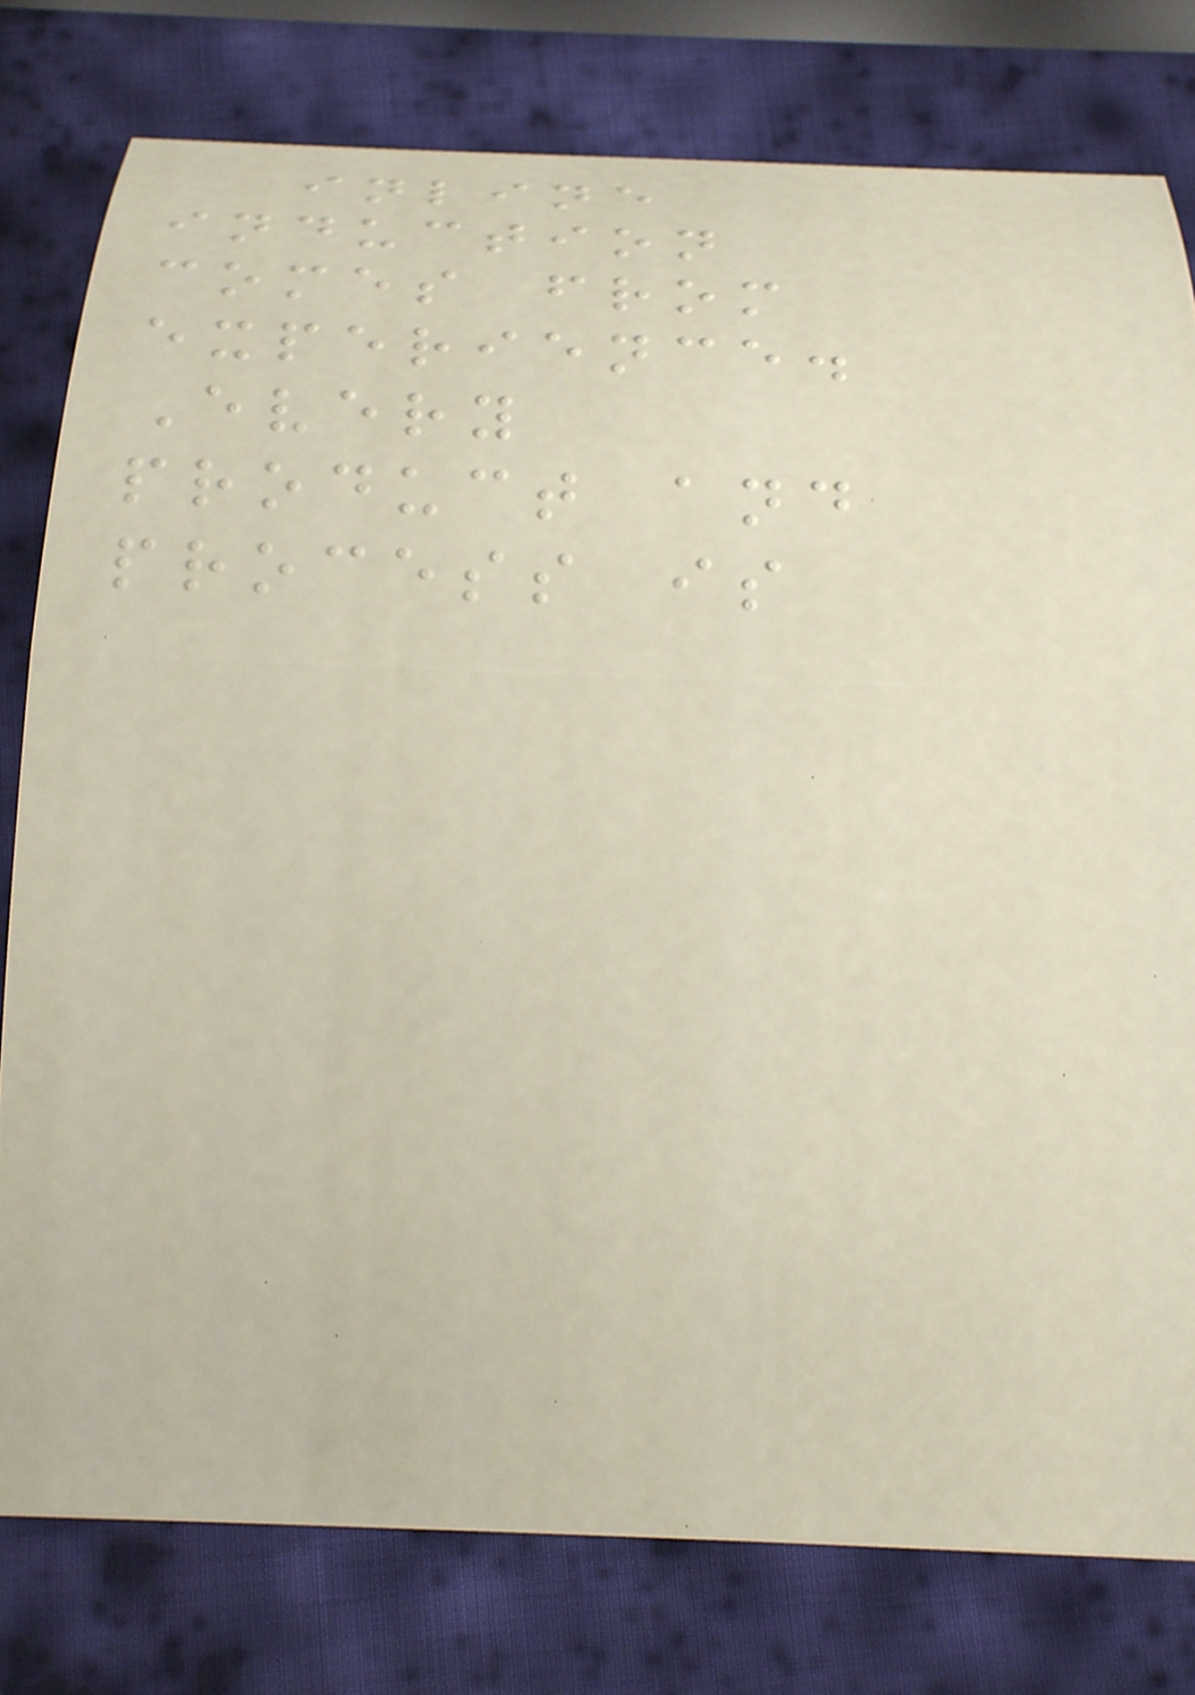inline
induction
comes from
experience.
Every
product and
process is
